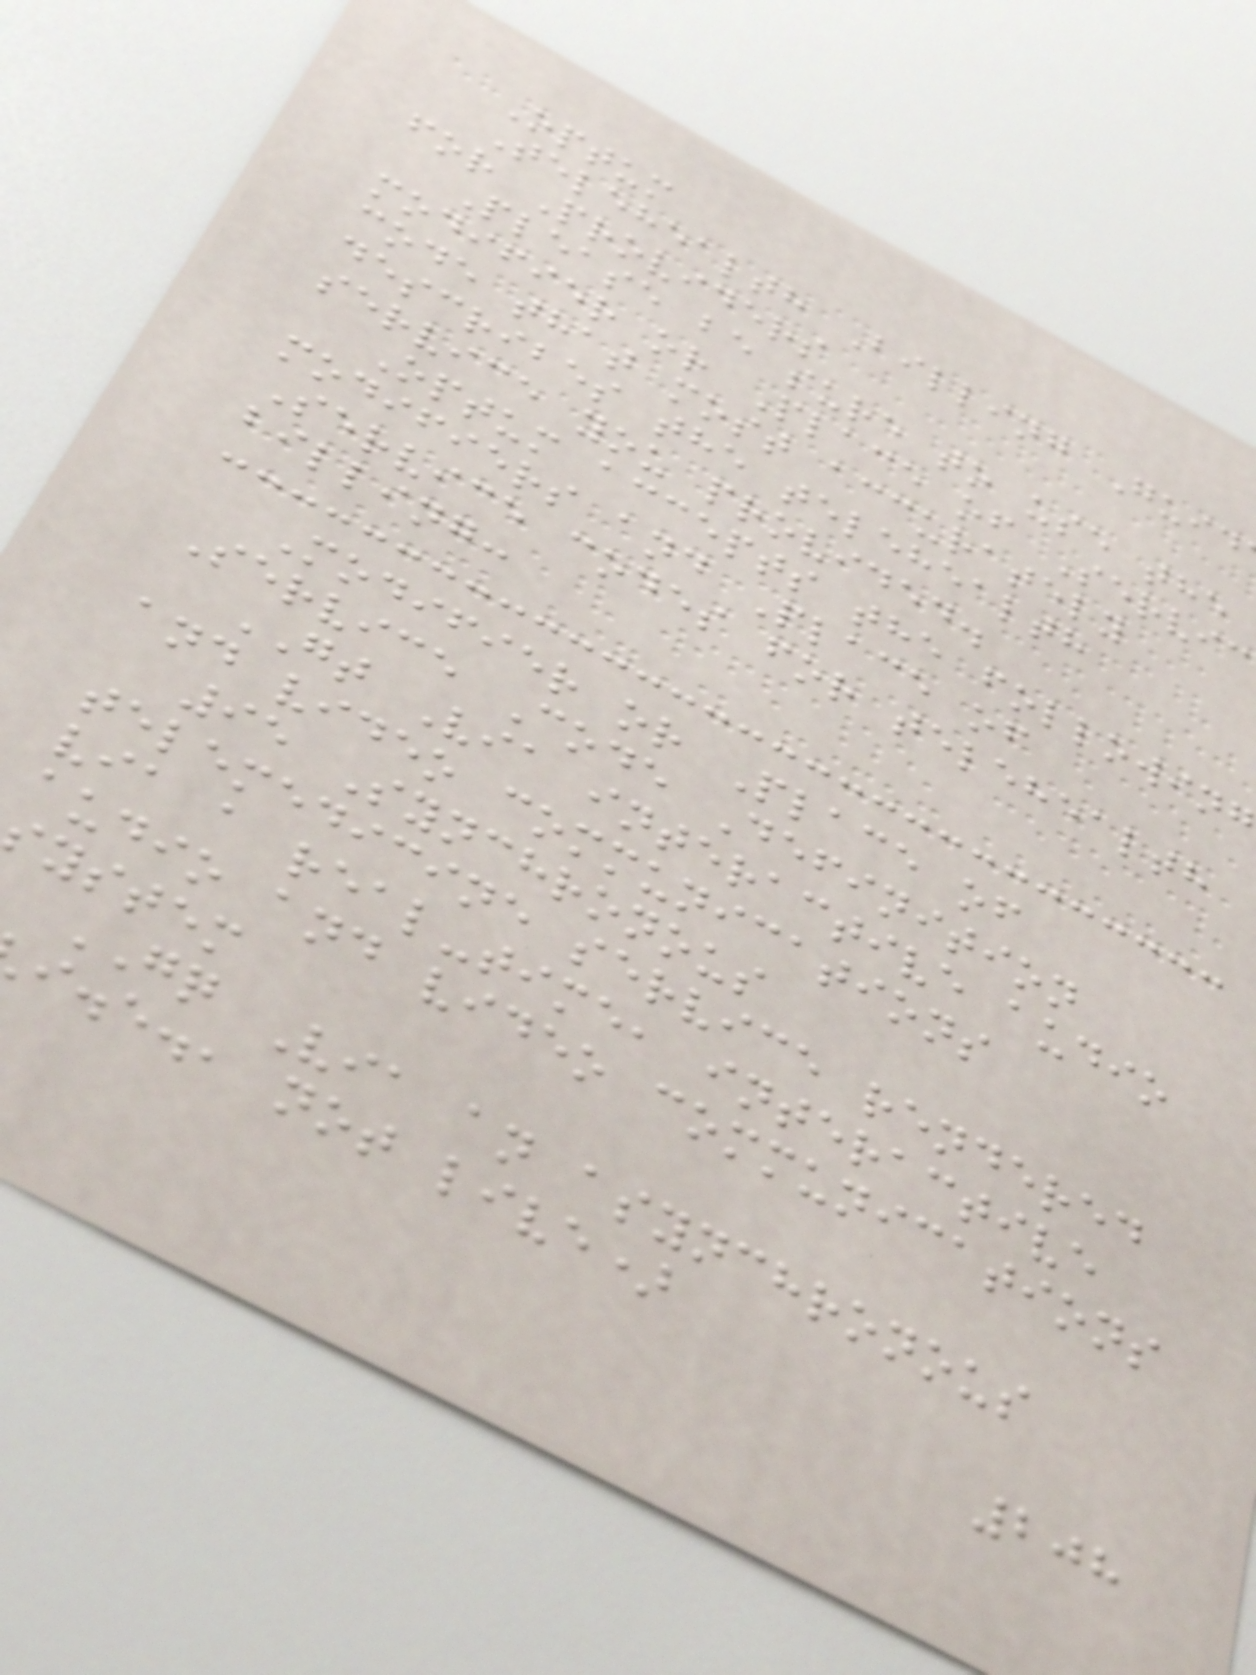Optum
Telehealth Billing Guid
for Providers
Please be sure to use the
modifier or Place of Servic
code that most accurately
describes the telehealth
service you provided.
Optum accepts the following
modifiers and Place of
Service codes for telehealth
billing:
Modifier or Place of
Service Code Definition
GT Via interactive audio
and video communications
95 Synchronous
telemedicine service rendered
via a real-time, interactive
audio and video communications
ystem
GQ Via an asynchronous
i.e., not live)
208
